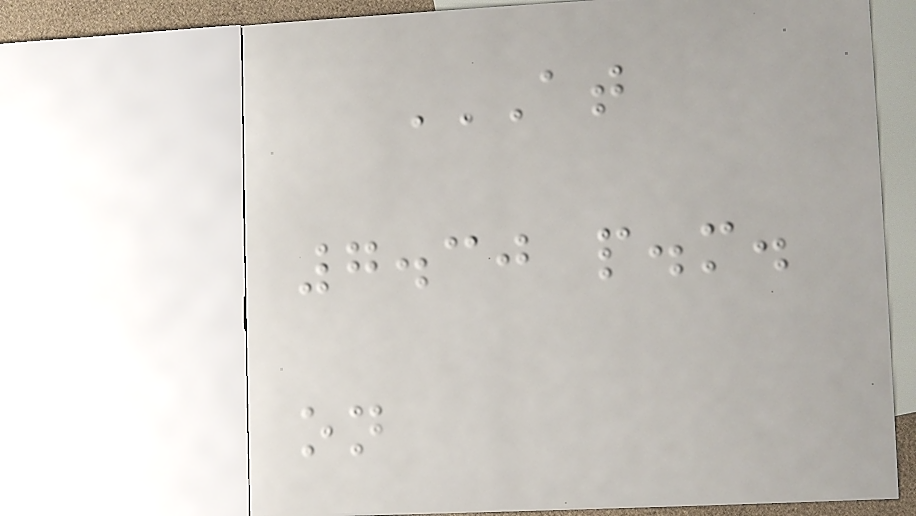AT
7.30 P.M.
ON
